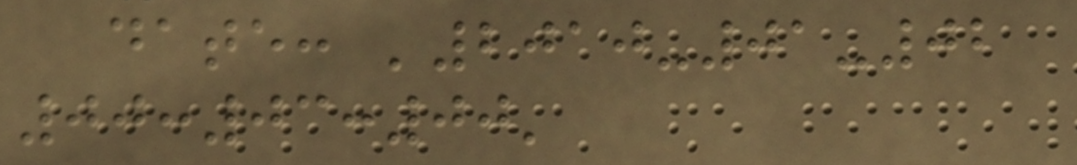date: '2010-01-02
00:03:00'
